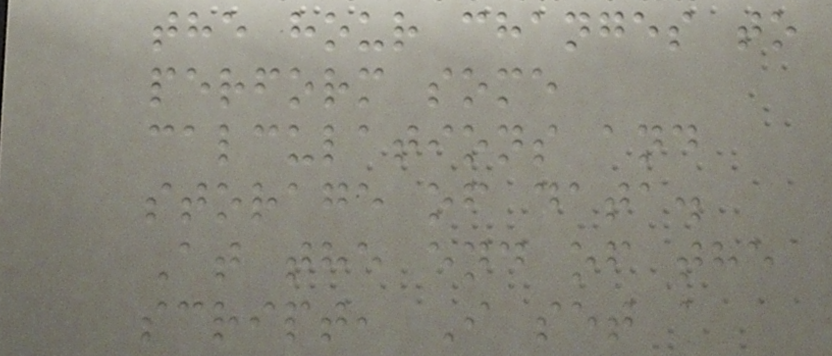the hour changes to
perform some
calculations and
storage of data.
At the end of the
script, I set a
